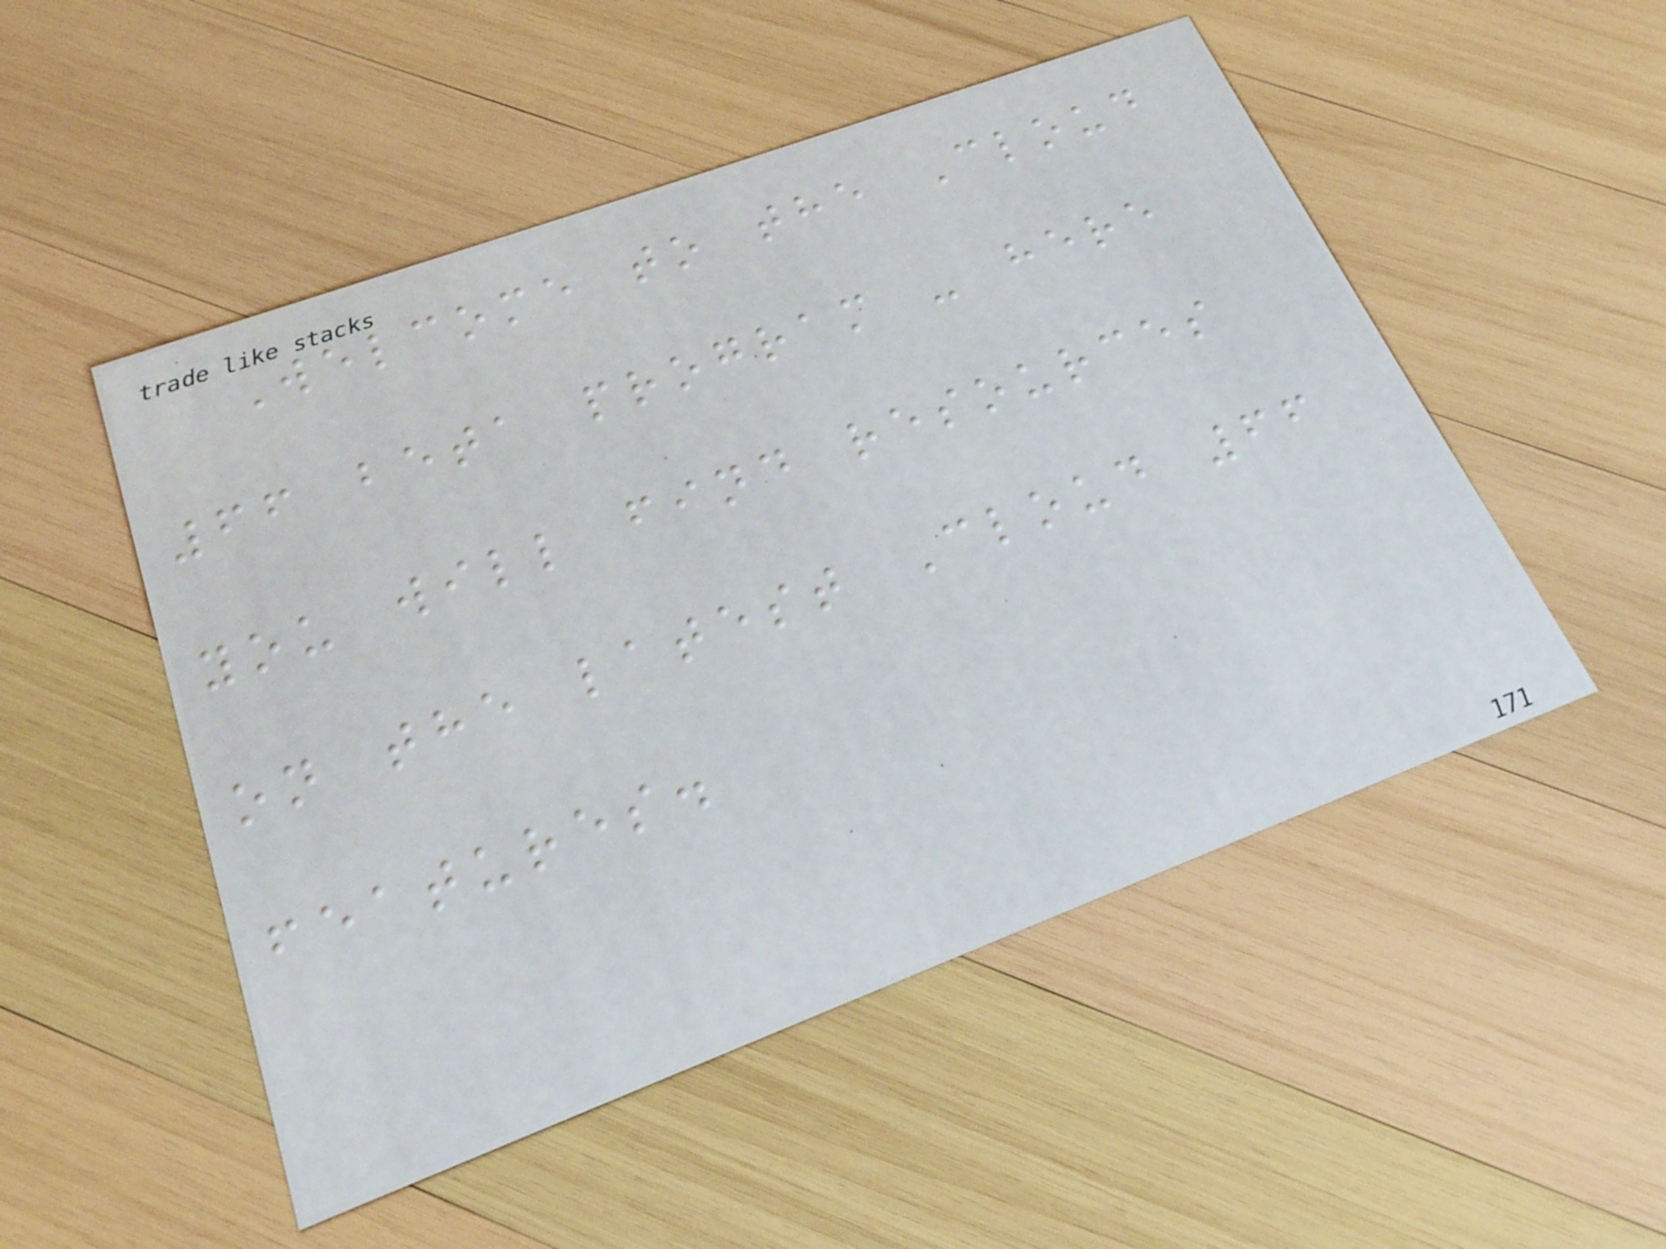Welcome to the Cloud
66 beta program - here
you will find resources
on the latest Cloud 66
features.
